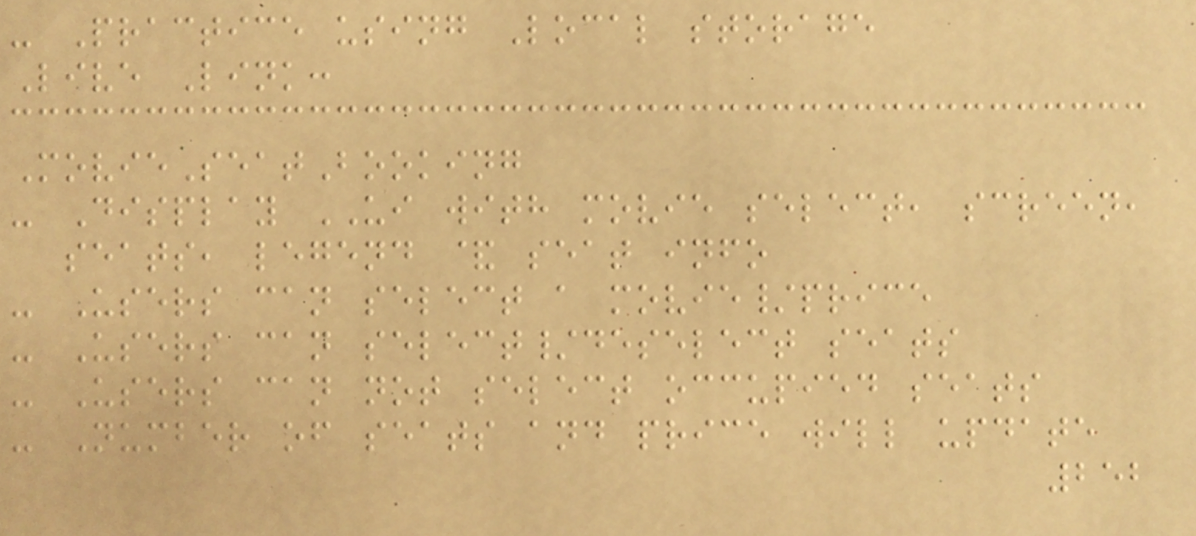- Practice using Local storage
Live Link:
MovieSeatBooking
- Display UI with movie select, screen,
seats, legend & seat info
- Users can select a movie/price
- Users can select/deselect seats
- Users can not select occupied seats
- Number of seats and price will update
252
